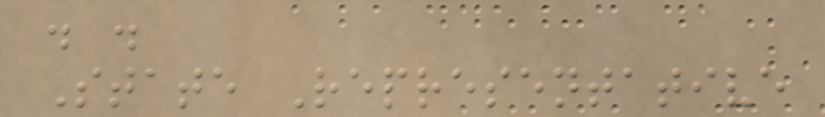. .
State Representative
